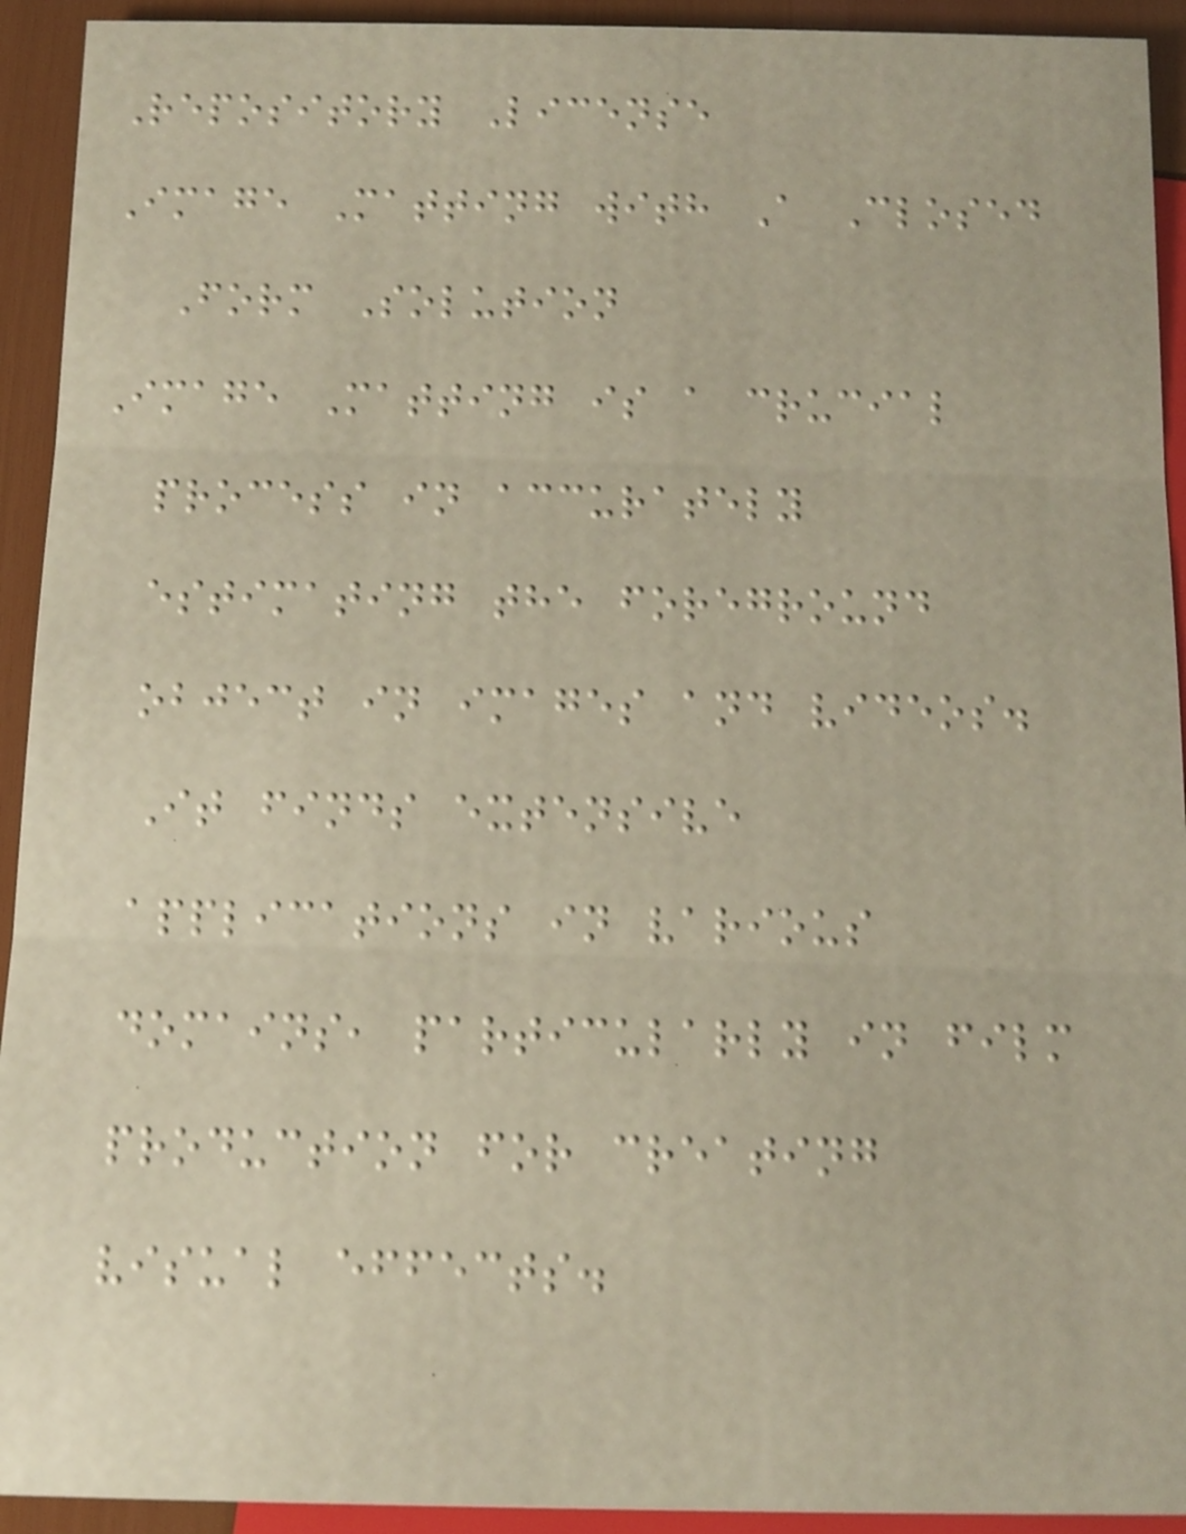Repository License
Image Matting with A Closed
Form Solution
Image Matting is a crucial
process in accurately
estimating the foreground
object in images and videos.
It finds extensive
applications in various
domains, particularly in film
production for creating
visual effects.
